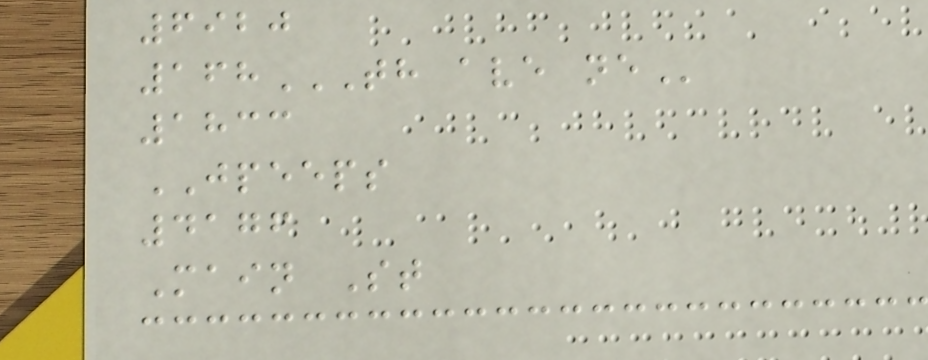6920
168TH AVE NE
1833
JPEEPS
4176
Main St
